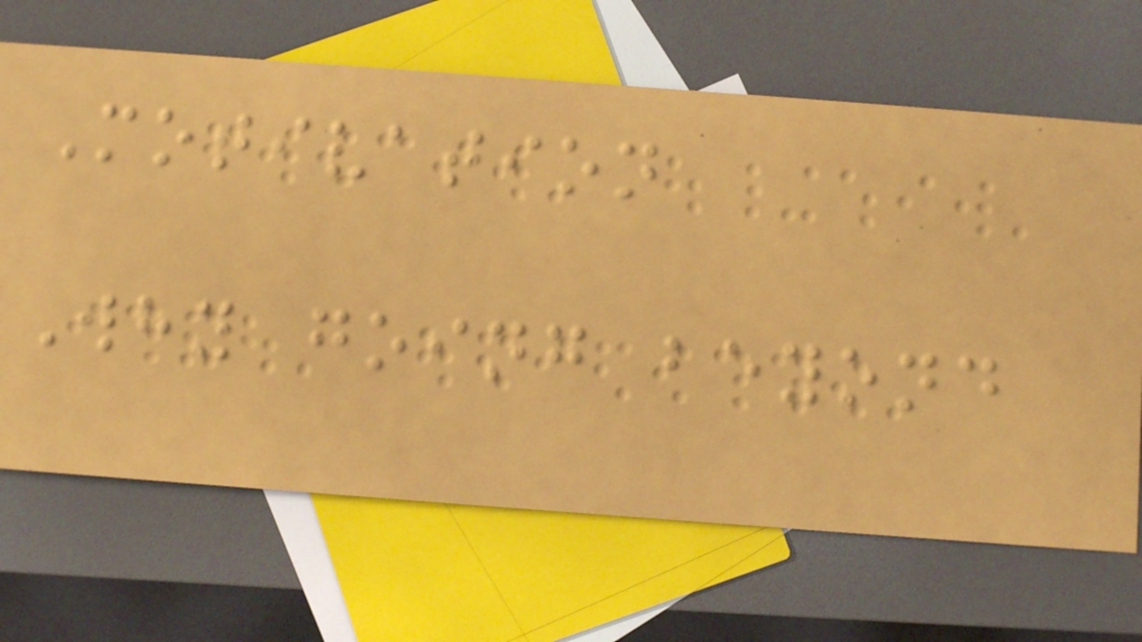Motivation
Why going beyond
